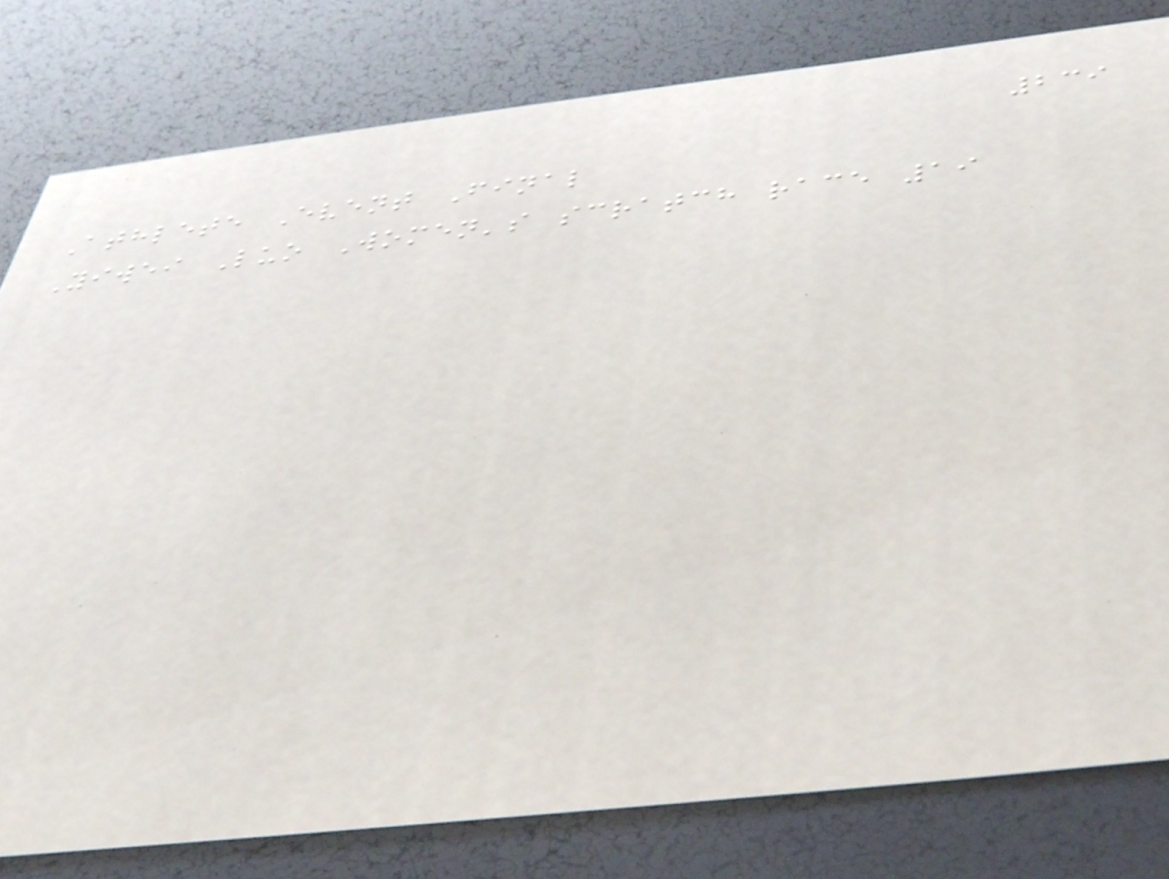239
Athlete Event Final
Yiwei Luo Women's scratch race 19
